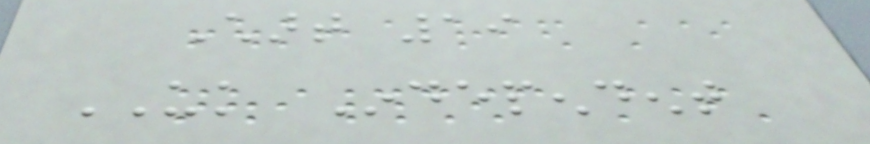Chart 19
UK Independent
